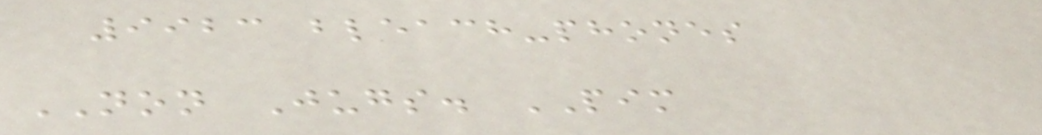9923 bleach-phones
NON Jugs. PIM
